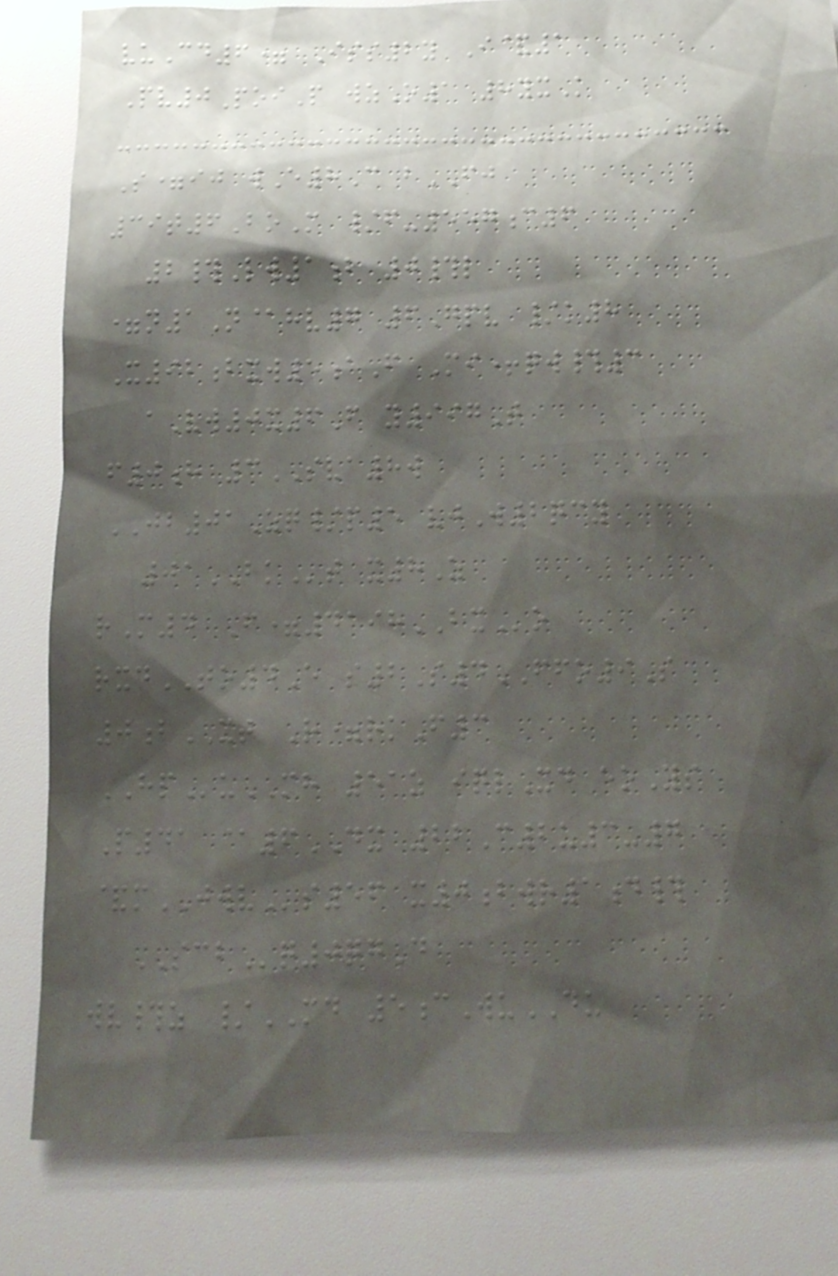vuCd6= Iss2y I&1
Pv0PoiP wzO1 8yxK
S=ij wE8C bFJ
39t6BoM /f-557c6
2#Lw1b 0#l
=n1N@hv7 6Gpv /k8
X92bxw5aF Mi+qw#3
aVw0x6F y997T
f0h 3SVA8w
JB01Zq/p5 vjW2qcy
01BKt x8Z
rM4 F=4198BXo
rxdTO4E s2S4FFO9S
0bXT R=rkF3
HPuMH 51z iqlXd eoYs
P41 @6DX 22C2u3-7
&mJWVs56 x0bwr1d#
SCBq0qgD
wv#z /MD 5cWuDU
